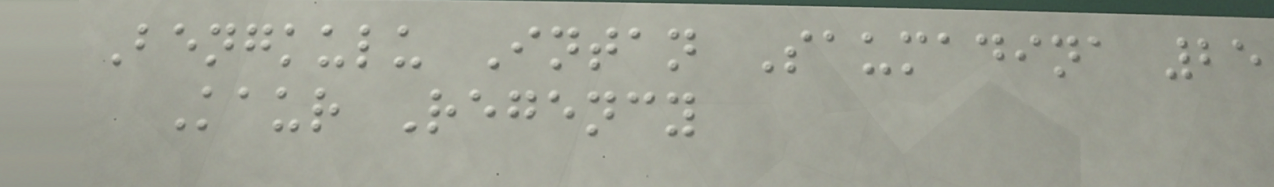Bengkulu Intan Saumadina 25
Kaur Regency
